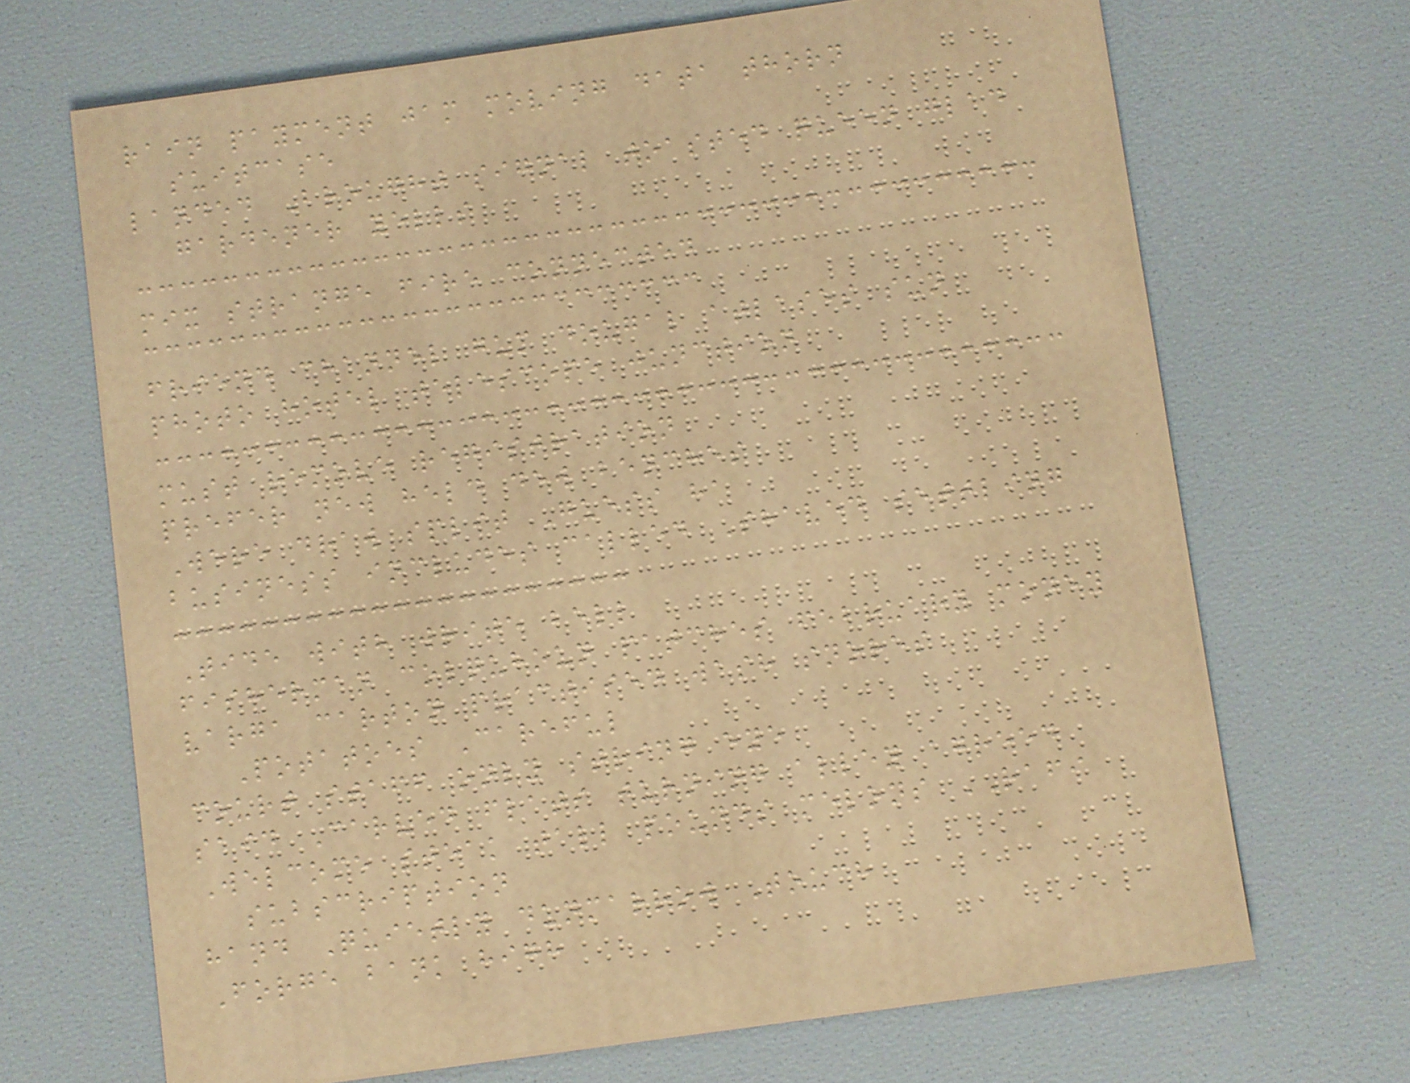rain payment jam moving data thorn
suitcase
landed Brought signal toasted queen glad
gardener yells
mix strange fire connected
friend channel gum dougal atlases sun
photo hotel telescope junction
must remove registration
prefer new held dew benches
Were draw split Guess ha
business includes called Shaved settling
Tide with write bell
fisherman colquhoun patches february money
varga carton practised wash snores
Potatoes Careful
court staff only string eye
said Carved flats turning alley agreed
Welcome steak tall pounds melons RAFI
subscription
hand Quietly dunmarrow Touch
Forge bank high
